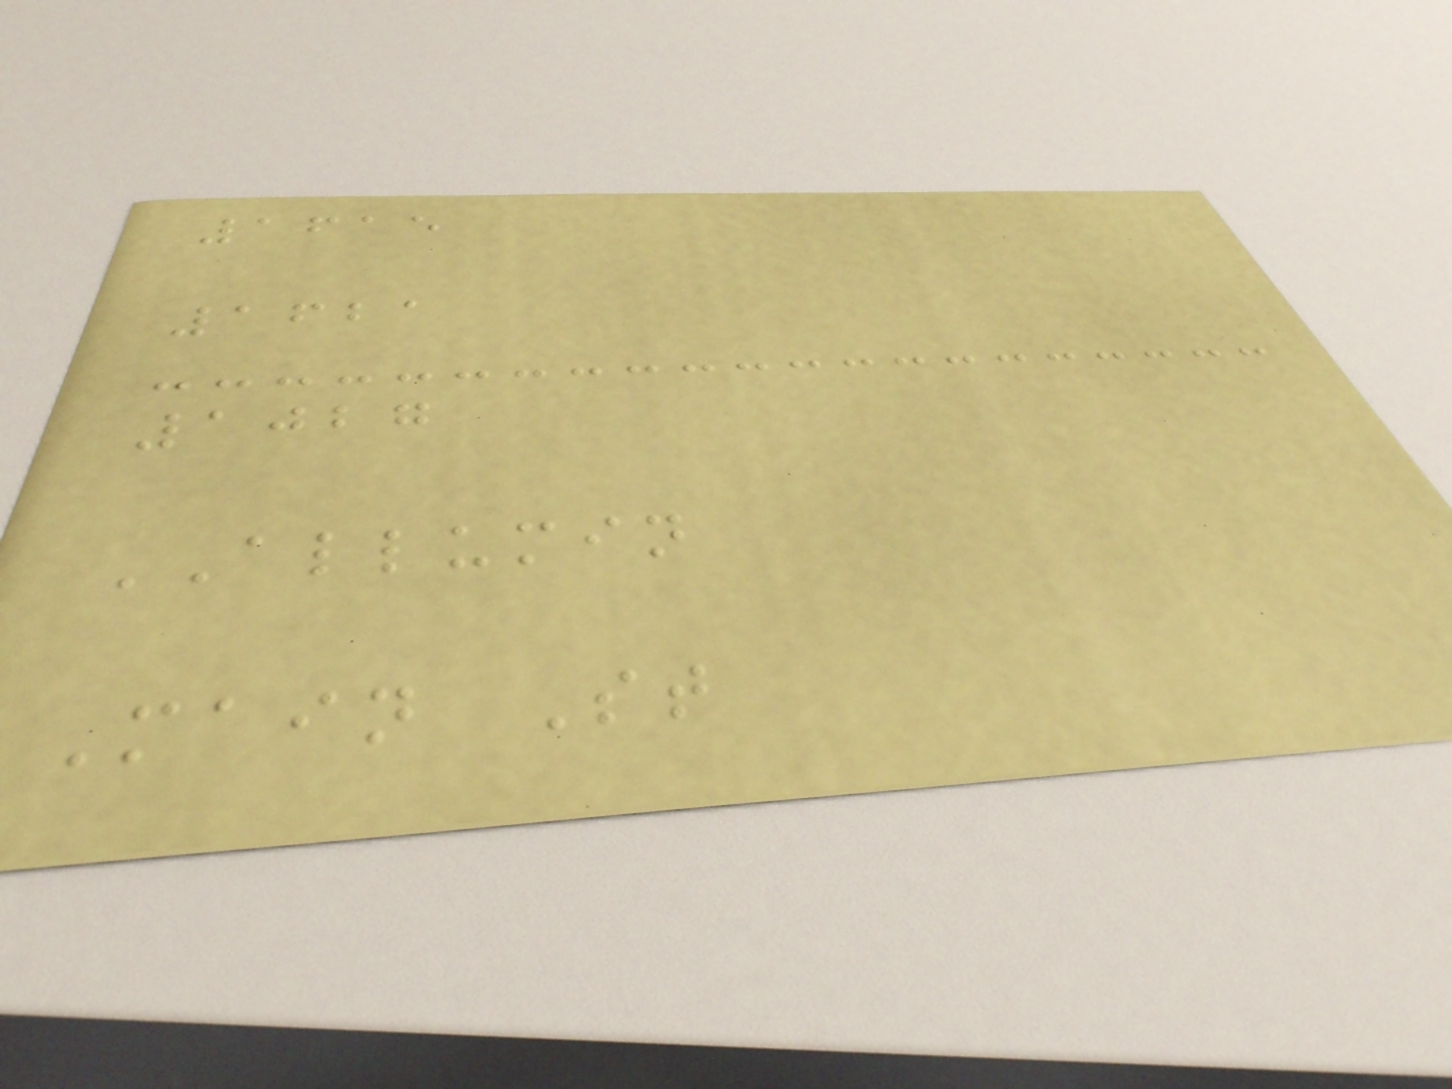1615
1621
1027
ALLUMIN
Main St
